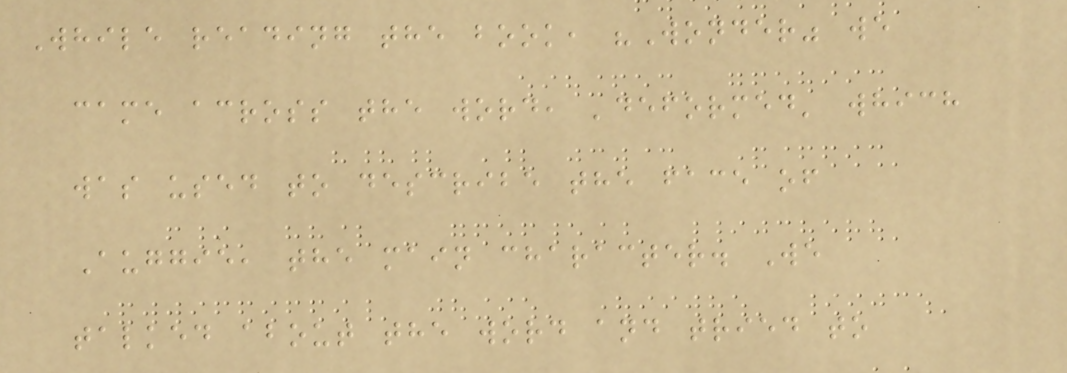While reading the book, "Wonder" we
came across the word, 'deformed' which
was used to describe the face of
Auggie, the main character. We
talked about the word and tried to
